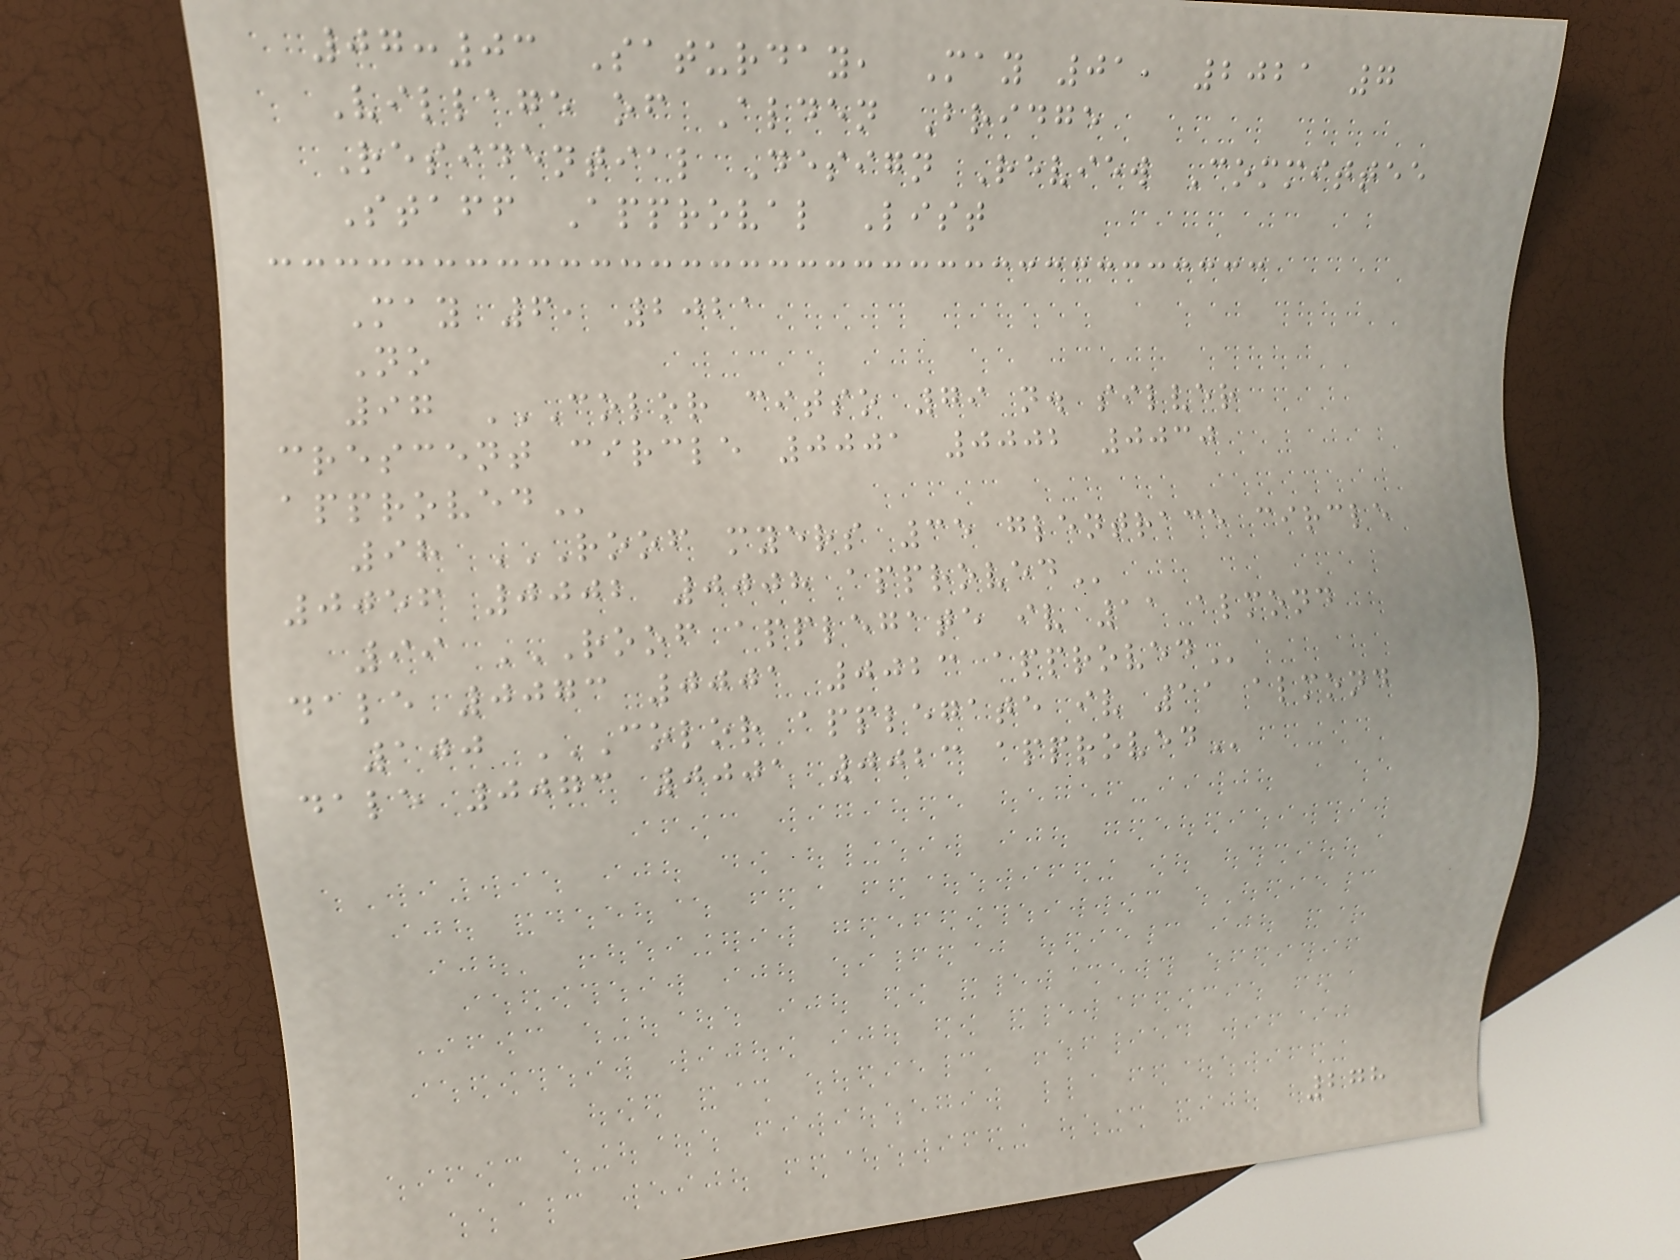07:03 Saturday, May 01, 2021 7
Village of Alden Bridge
Residential Design Review Committee
Staff Approval List
May 6, 2021
No
97 COLOR CITSO 79 N. SILVER
CRESCENT CIRCLE 0001 0002 0030
APPROVED
98 ROOF MYERS 35 GLENTRACE CIRCLE
0056 0002 0008 APPROVED
99 ROOF APPLEGATE IV 11 ALMOND
DALE 0073 0001 0023 APPROVED
100 COLOR APPLEGATE IV 11 ALMOND
DALE 0073 0001 0023 APPROVED
278
